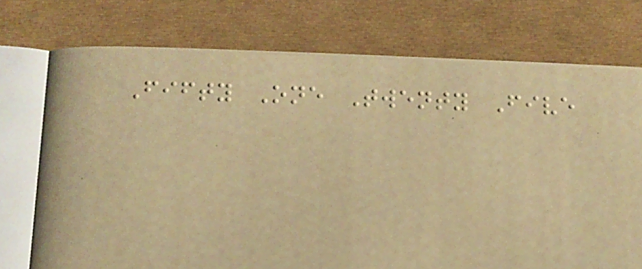Fifty One Twenty Five
